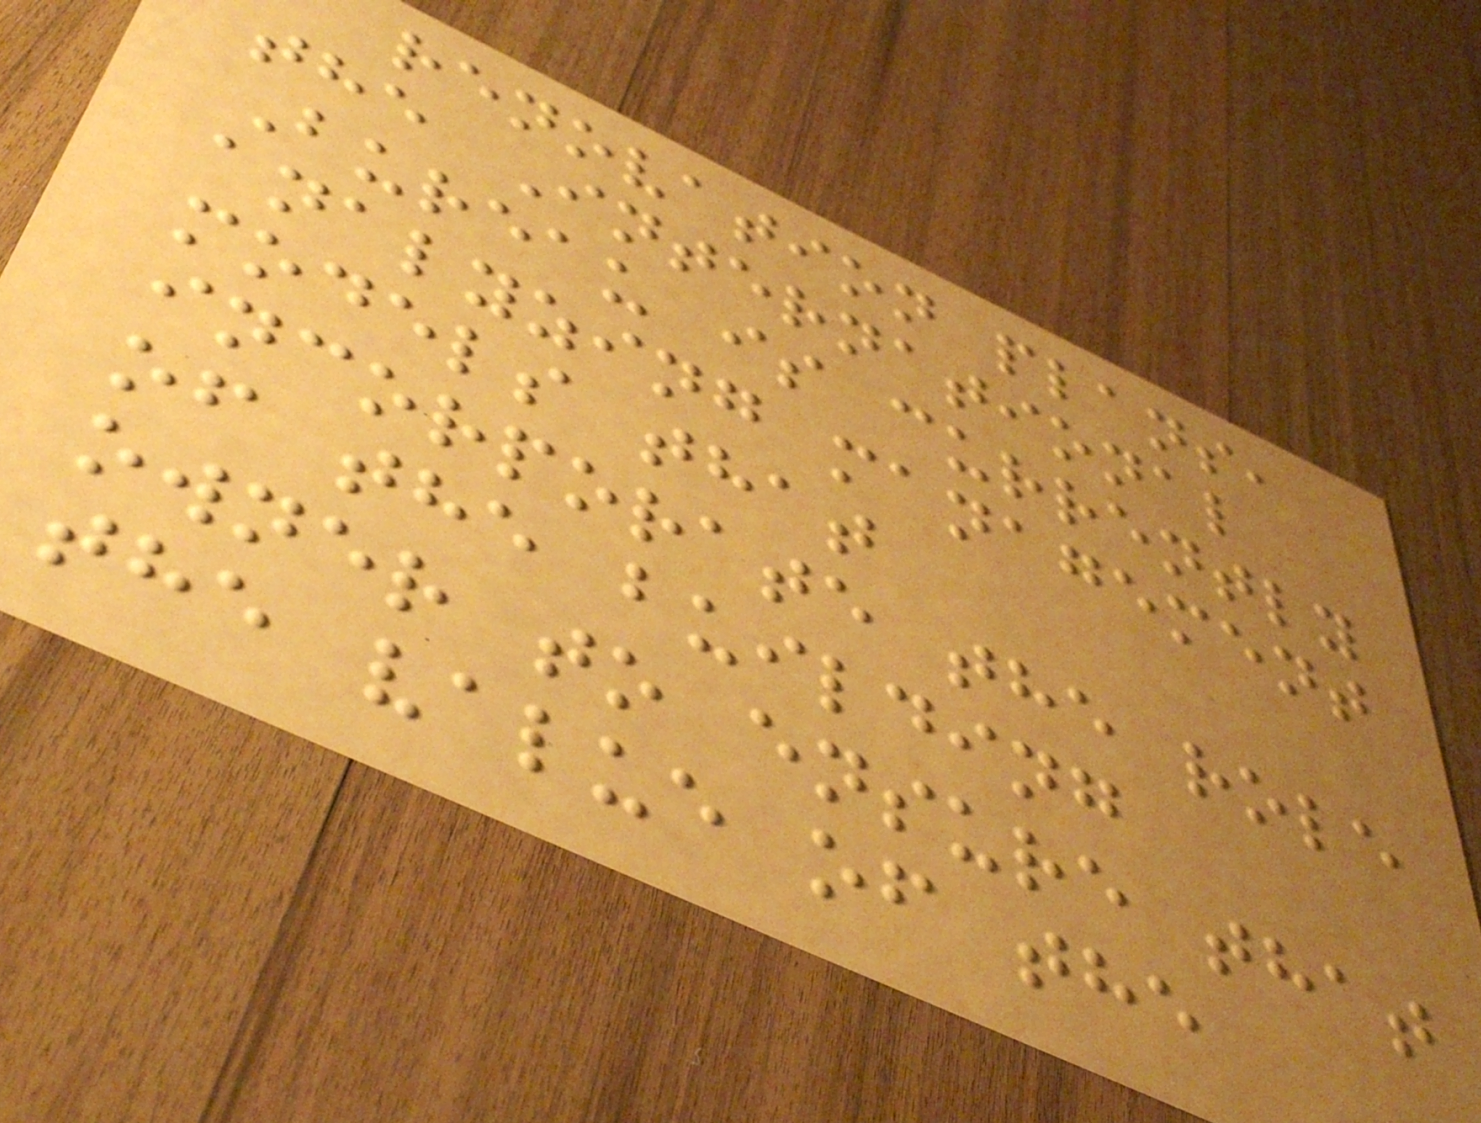renovation plans,
the International
Bureau is currently
analyzing management
models that
incorporate the role
of the building
owner to ensure that
the value of the
